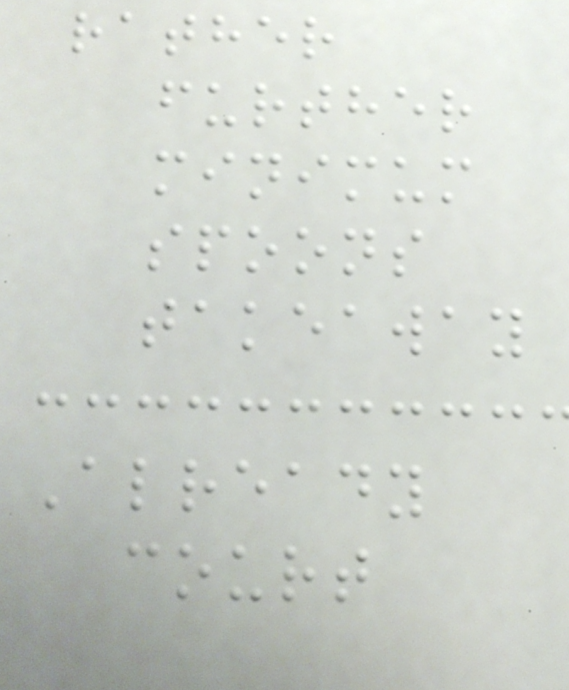rather
further
minimum
spoons
takeaway
Already
court
